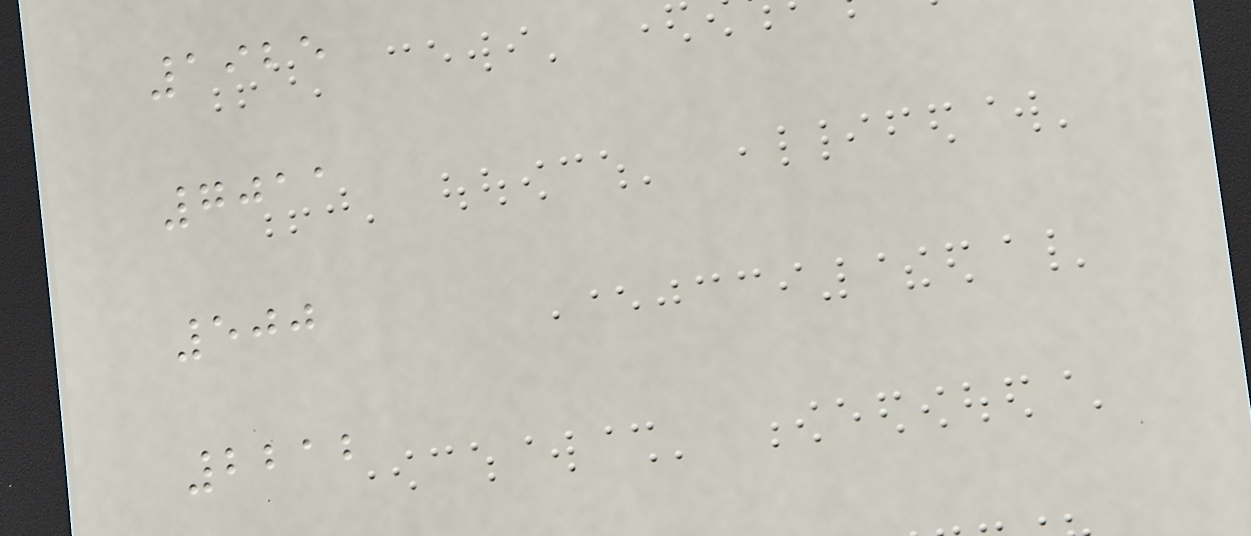1925
7011
500
2212
